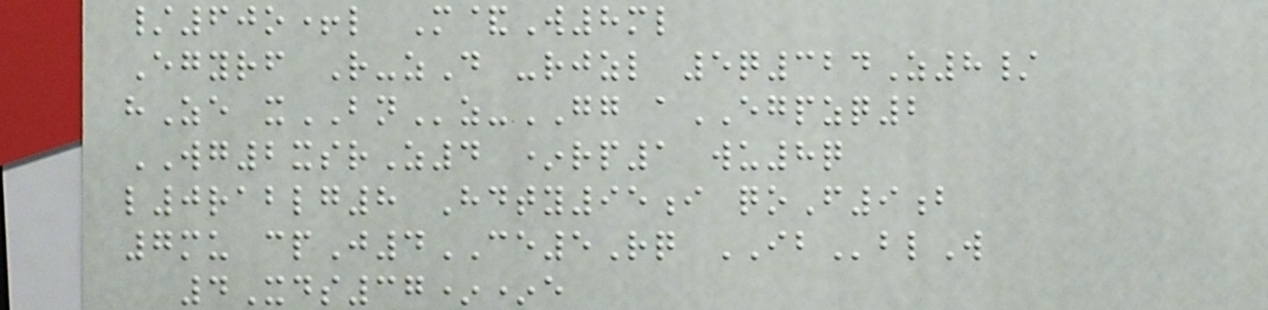/60o+l M&W8ml
Egyrf R-zD -rjzl 5q324Z8/
hZe xBNz-GG aEGPZQ2
WG2xsrZ4 *rp1 wu8q
l0rablg8 Hdty95i qoF9b
7mu cpJ4CE5Rq IBblW
4Xds37**e
